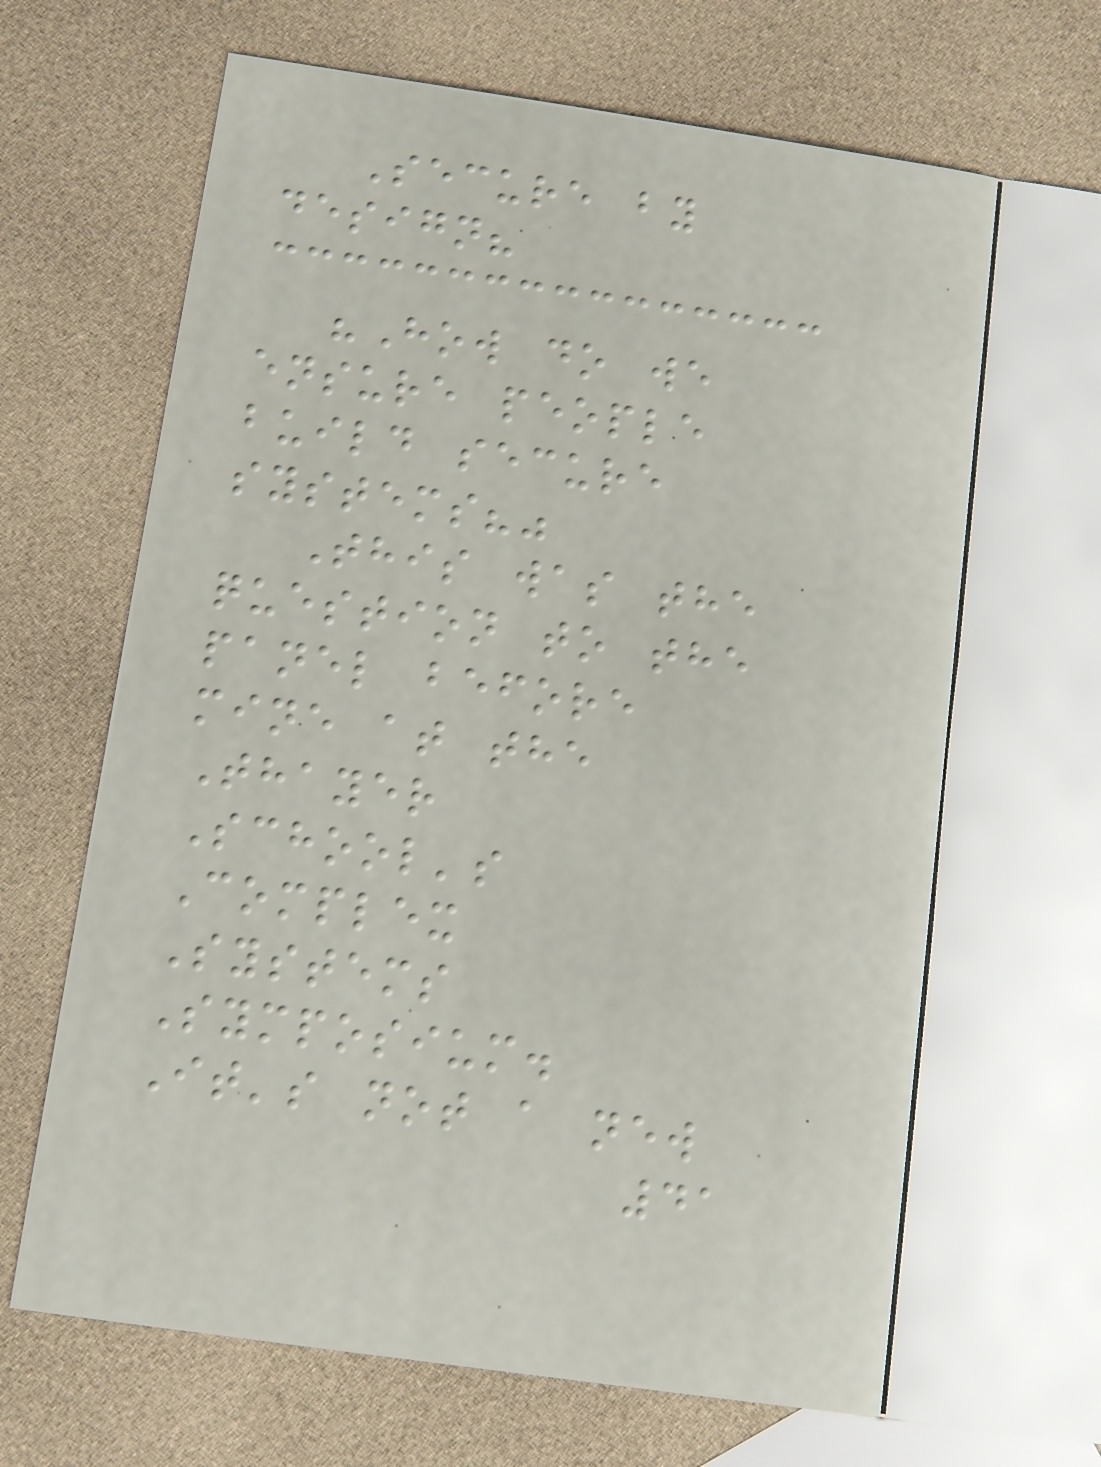Secure by
design?
"How do we
ensure people
build secure
systems?"
This was the
question to the
panel before
mine at the
Thayer
School's
Complex
Systems
Symposium.
It's not a new
41
